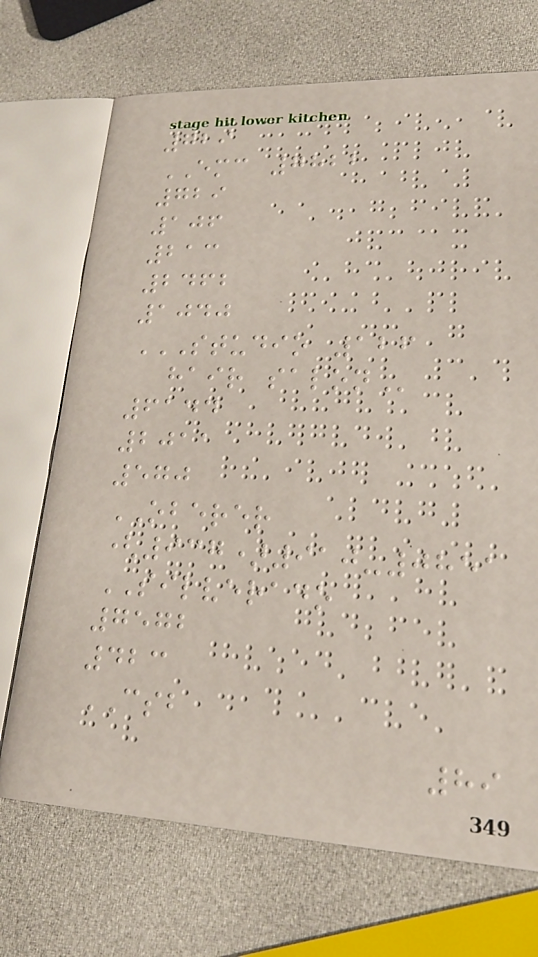729
EMC 7822
729
106
213
2462
1040
STUDIO 126
HAIR SALON
6144
2011
570
OBERER
(937)910-0851
SILVERADO
7572
423
CSB
89
